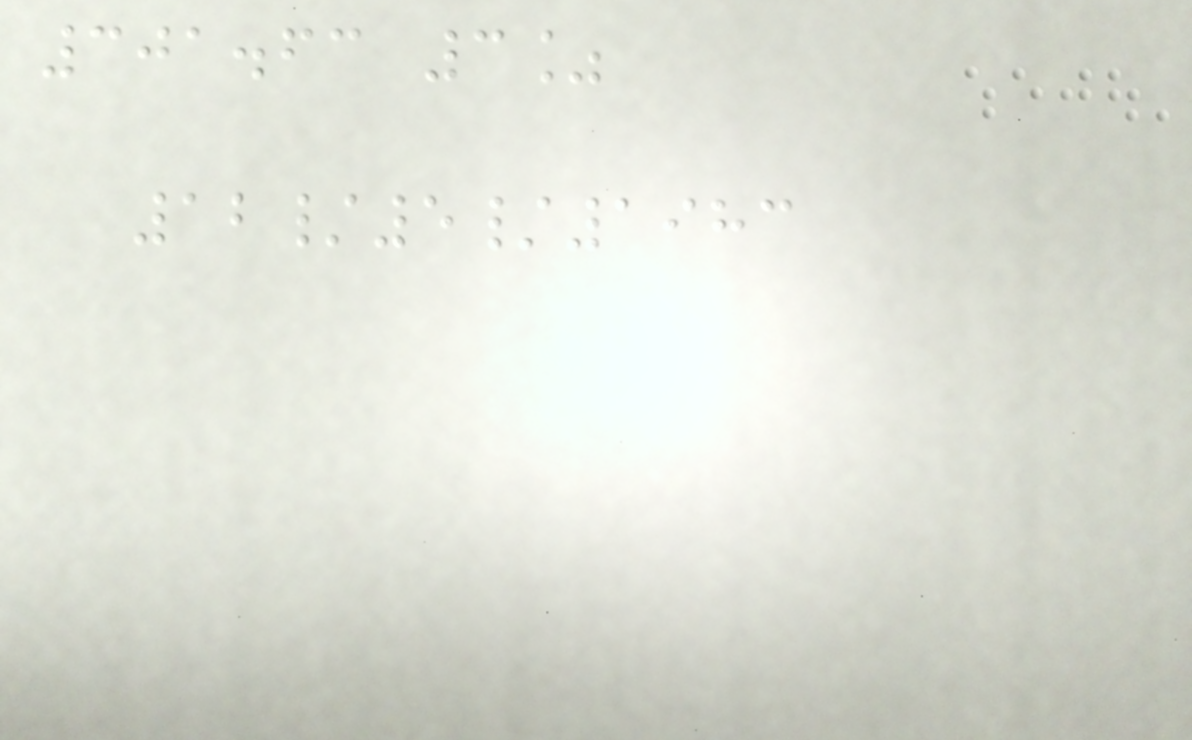301.63 3%
12/5/1983
